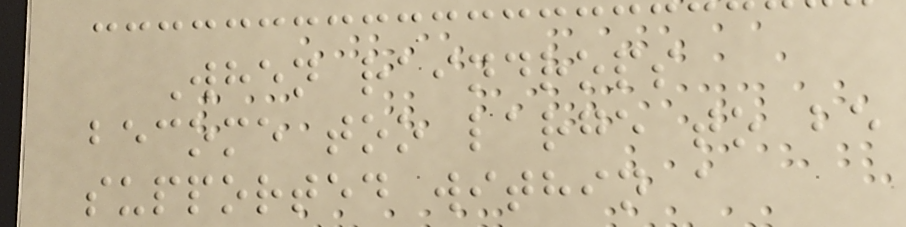When raindrops
become too large to be
supported within a
